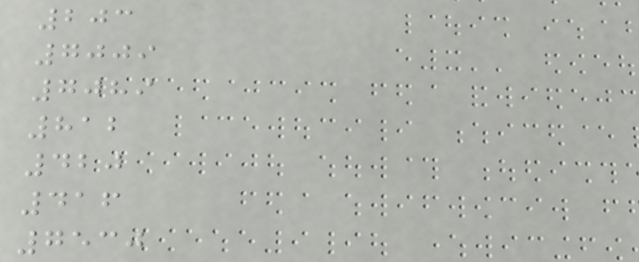203
7009
7089
812
420
416
7530
